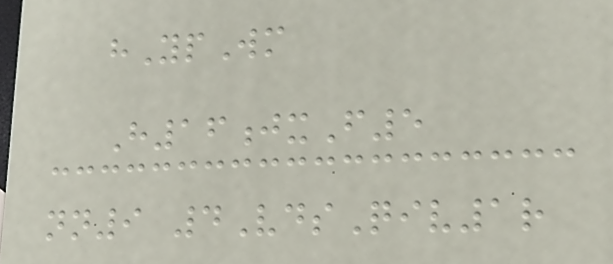hYpWm
H16jxF5
nn9 4VdsQiv1r
